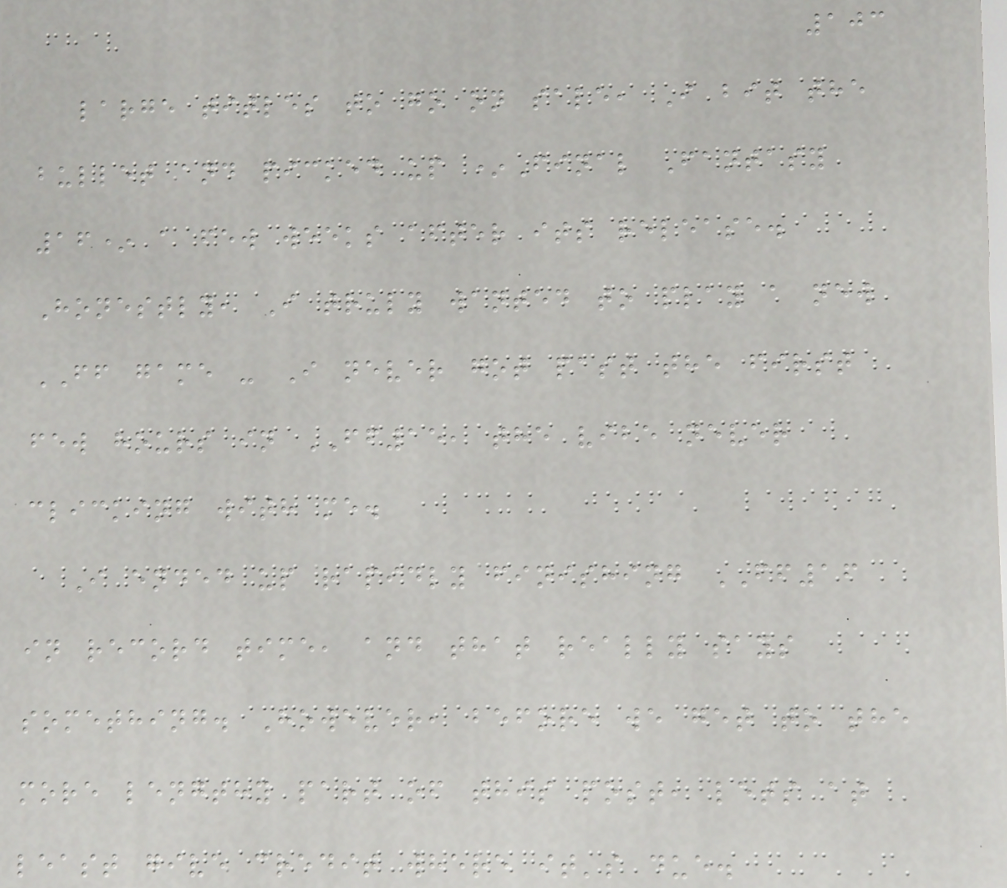103
large titles to go on sale, I bit the
bullet and picked up *Final Fantasy
16* a few weeks after its release.
Honestly, I truly wanted to play a new
FF game - I never got past the first
few hours in FF15, the vibe never
clicking with me.
I ended up rapidly finishing FF16
in record time, and that really says
something. However, before we get to the
more lengthy part of this post, lets at
least give credit where it's due.
